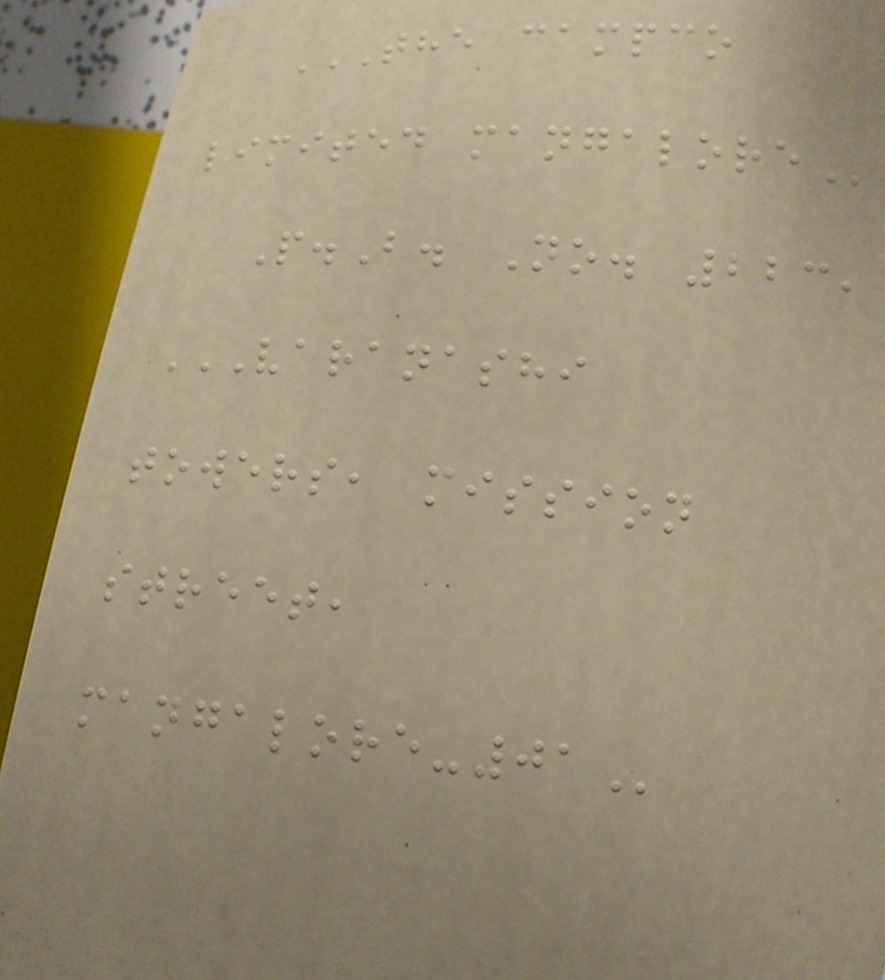THE CAMPCO
LIMITED MANGALORE
P.B. No. 223,
VARANASHI
TOWERS, MISSION
STREET,
MANGALORE-01
